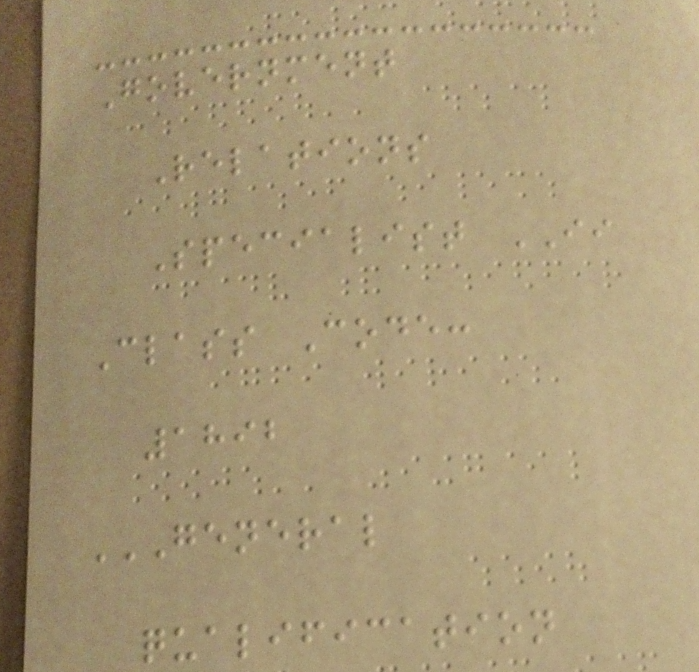Government
Relations
Specialist II
Class Code:
1892
GENERAL
QUALIFICATION
